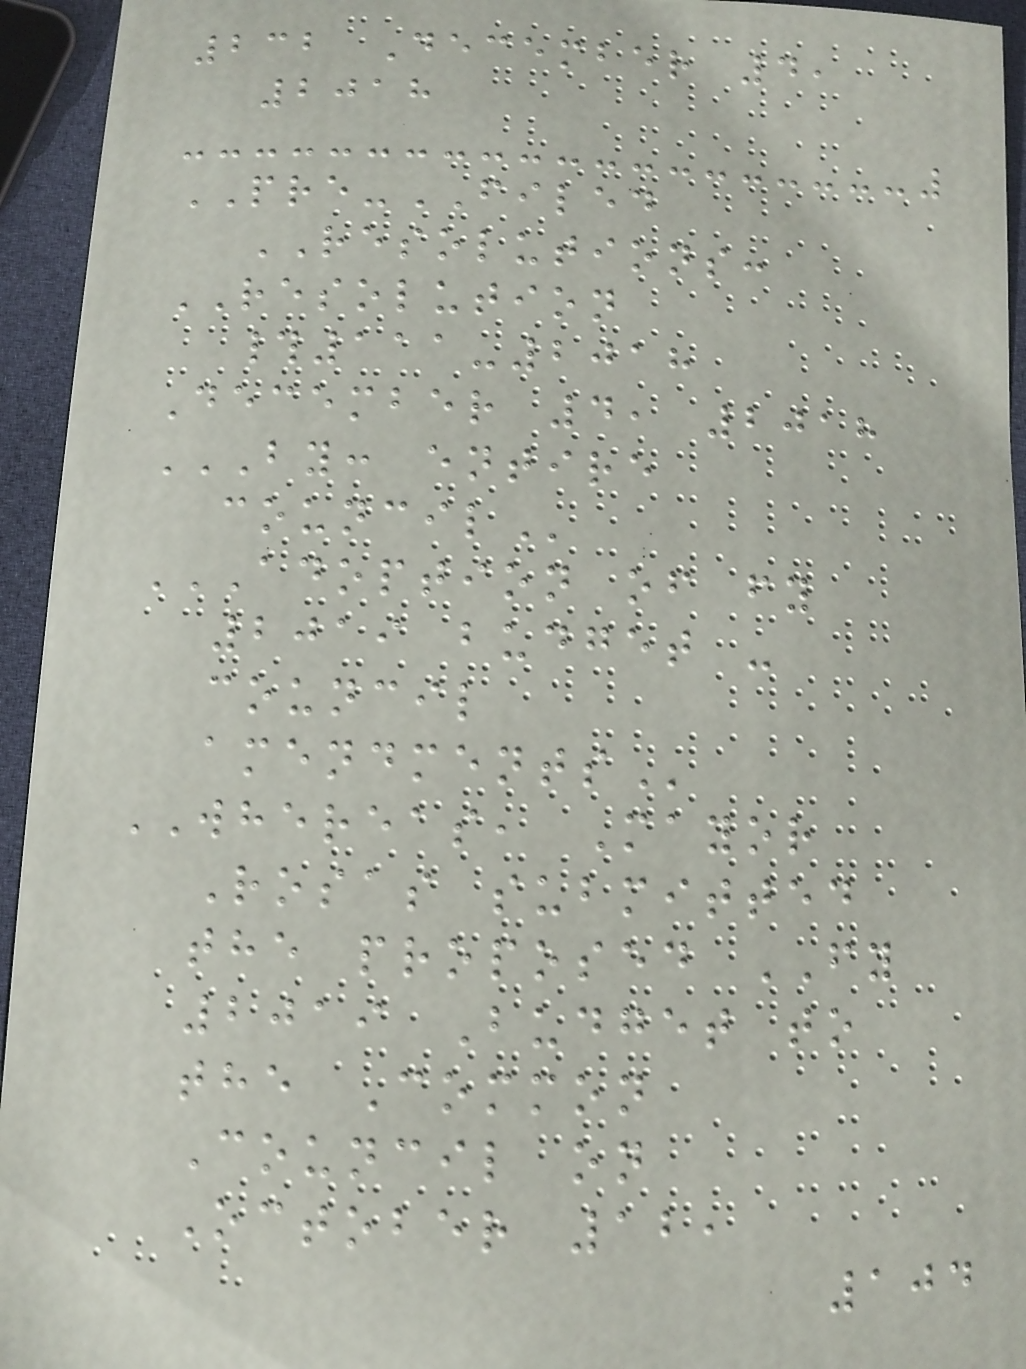232 December 4,
2018
PRE-FILED
RESOLUTIONS:
RESOLUTION
#111-2018
December 4, 2018
BY: ENTIRE
COUNCIL
ADOPTION OF FY
2019 BUDGET -
COUNCIL
AMENDMENTS
WHEREAS, Mayor
Rosas submitted
the proposed FY
2019 Budget to
the Common
Council on
October 12,
104
